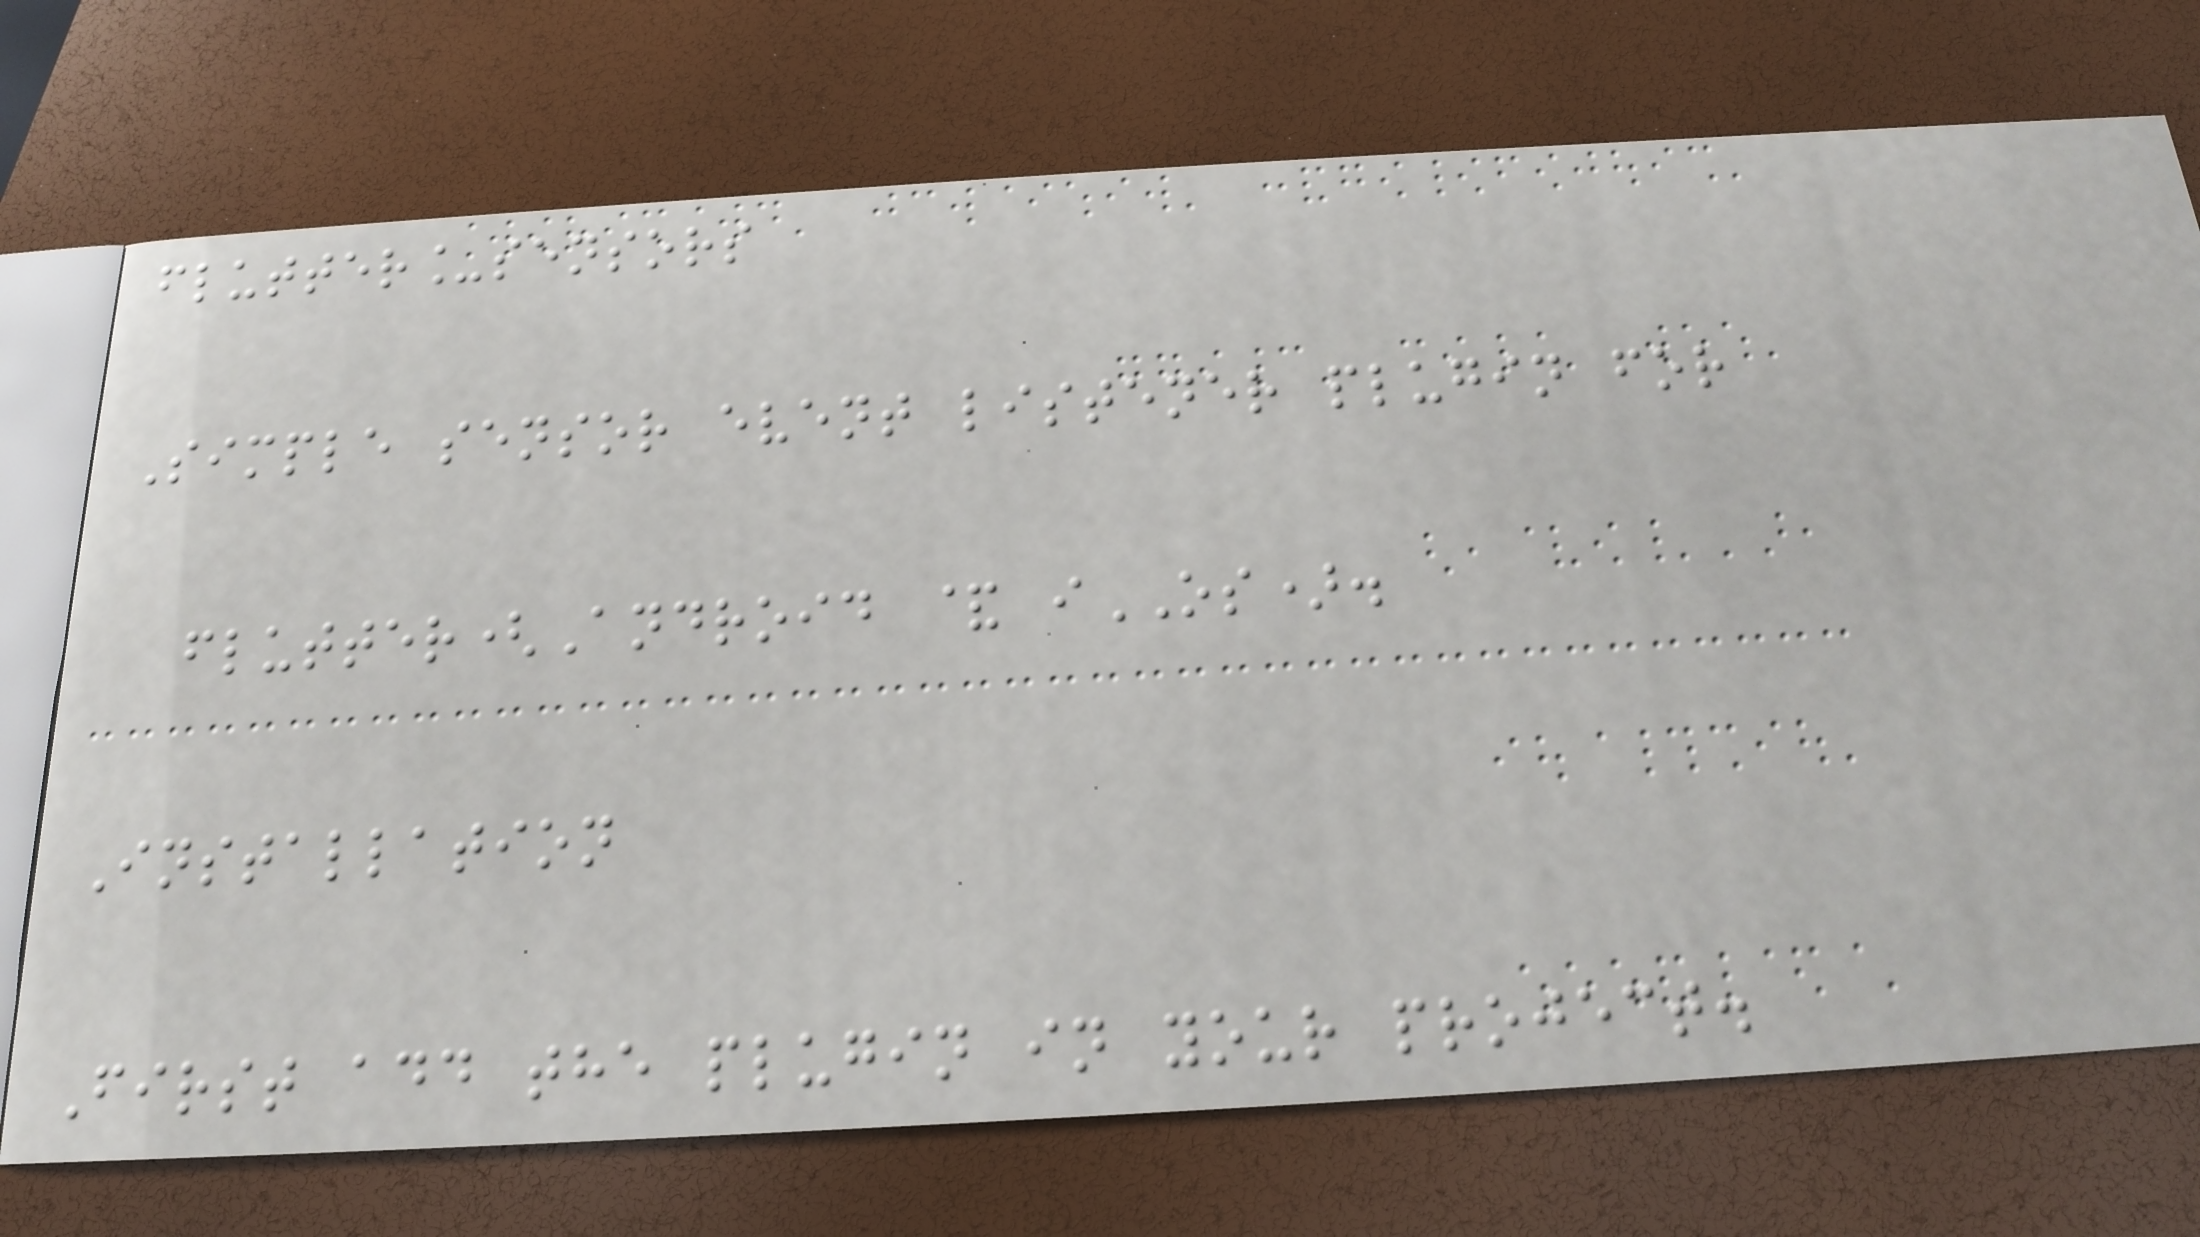flutter_sensors
Simple sensor event listener plugin for
flutter(Android & iOS).
Installation
First add the plugin in your project.
